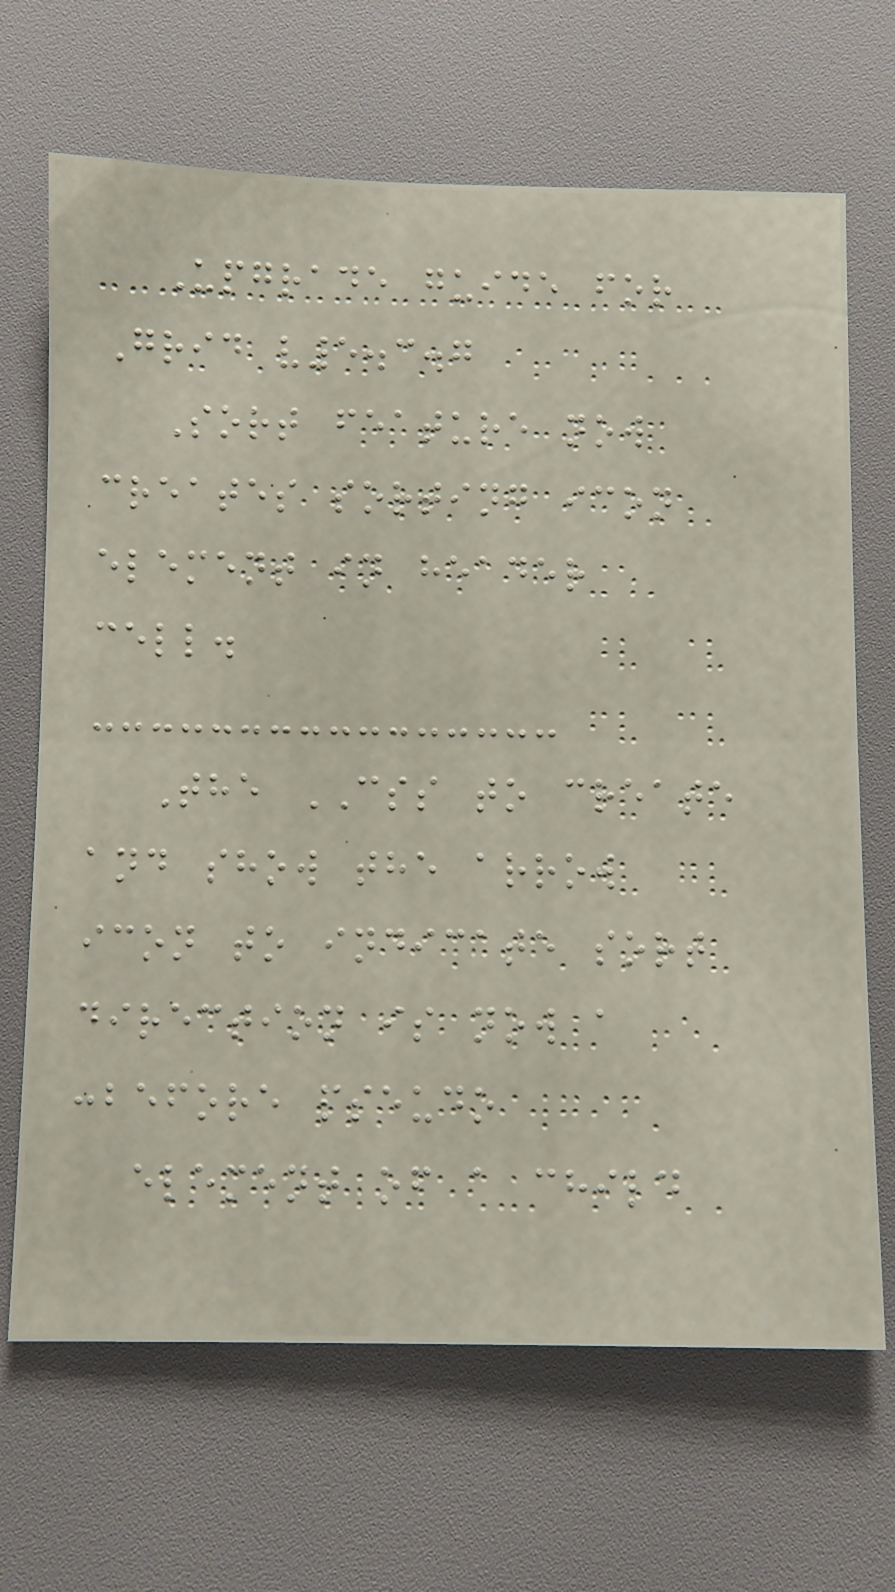Upgrade guide for
Grid v5.3.7
Sort feature now
creates sorting icon
element in header
cell.
The CSS to create
and show the arrow
icon to indicate sort
direction is now a
:before pseudo
element of a child
